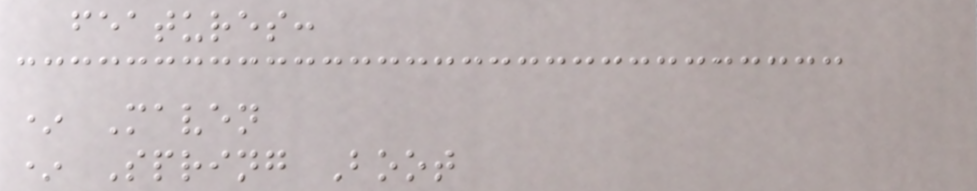features:
* Maven
* Spring Boot
